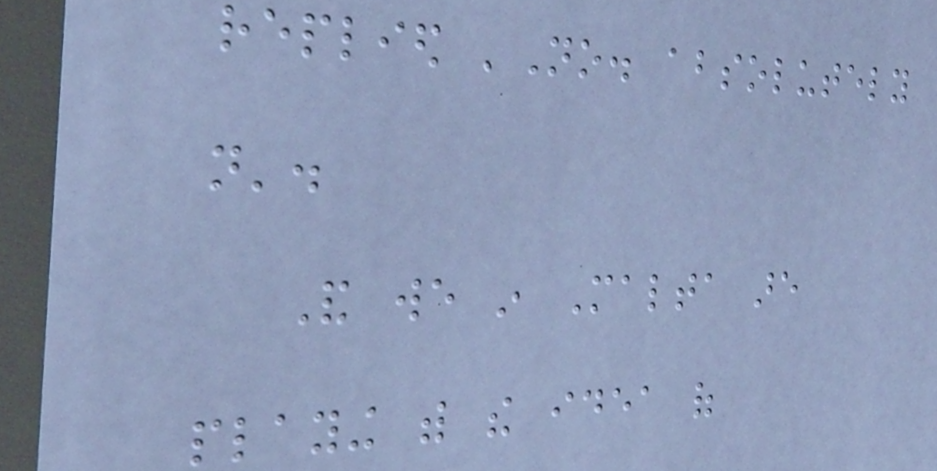replied 'No. absolutely
not'.
And we in Malta are
playing with the idea of
